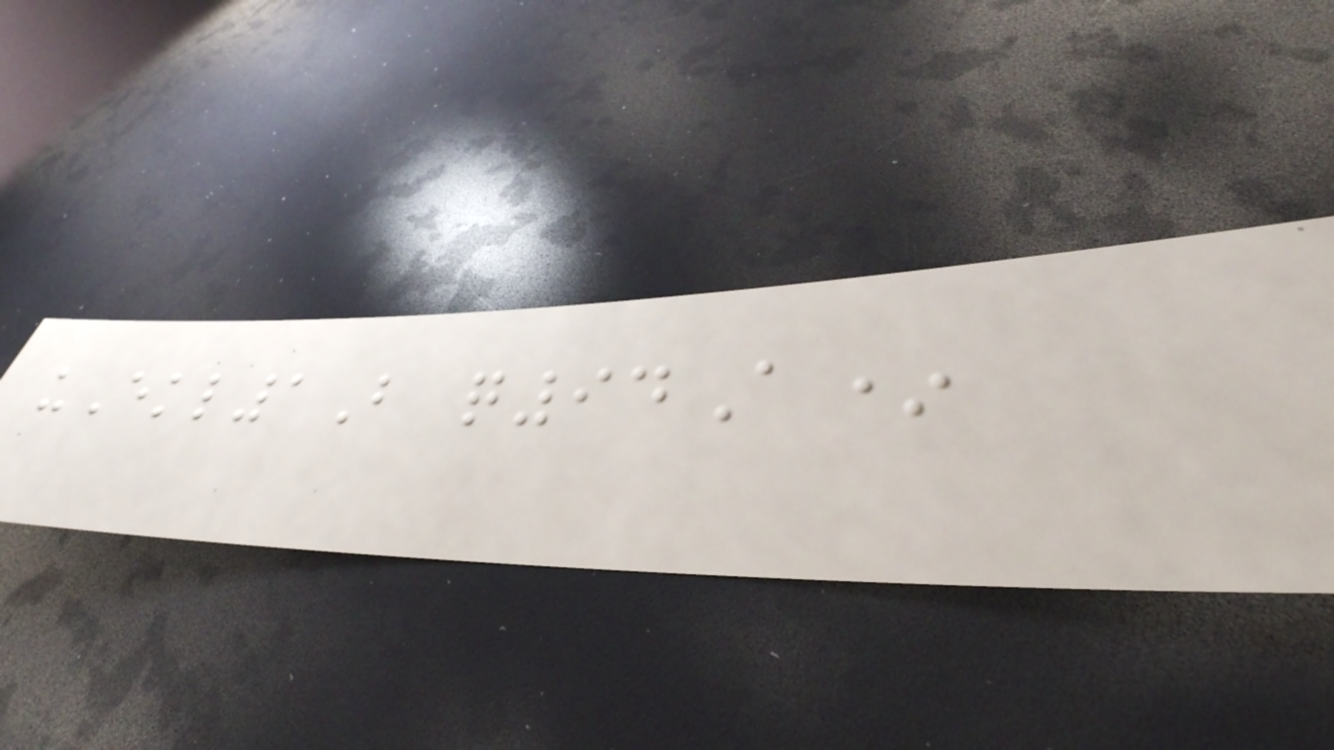uEkl1B q94A*
